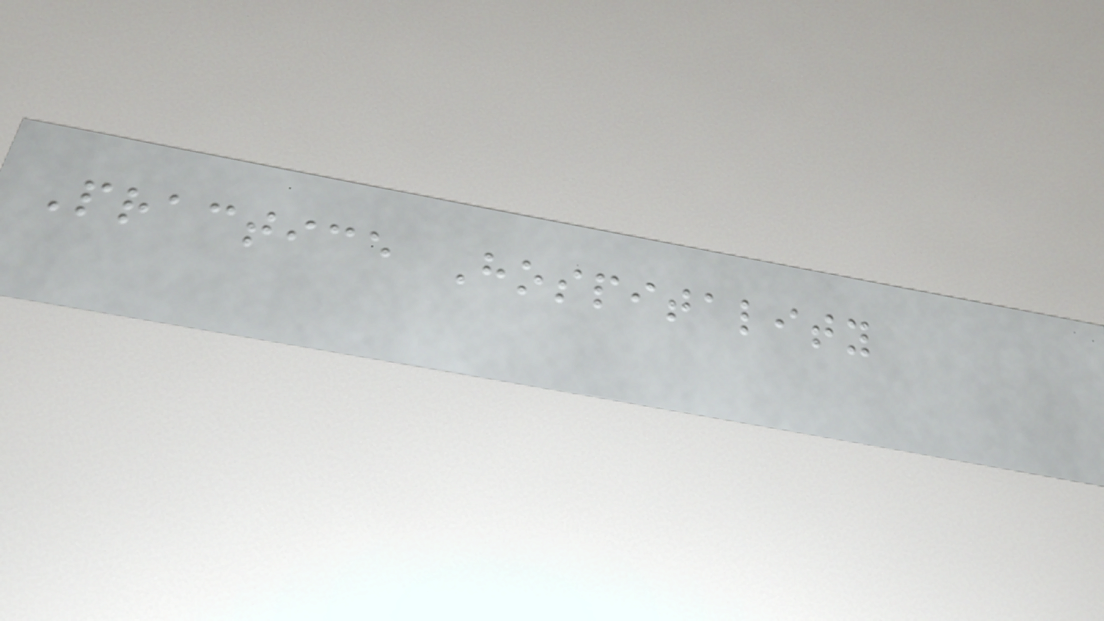Practice Hospitality
